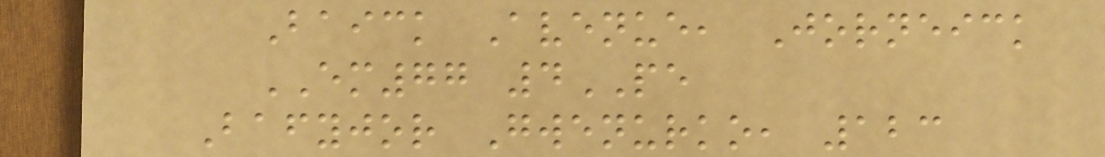Baick Avenue, Jorneick
EM77 4PE
Bafyjor Gwenurko, 123
